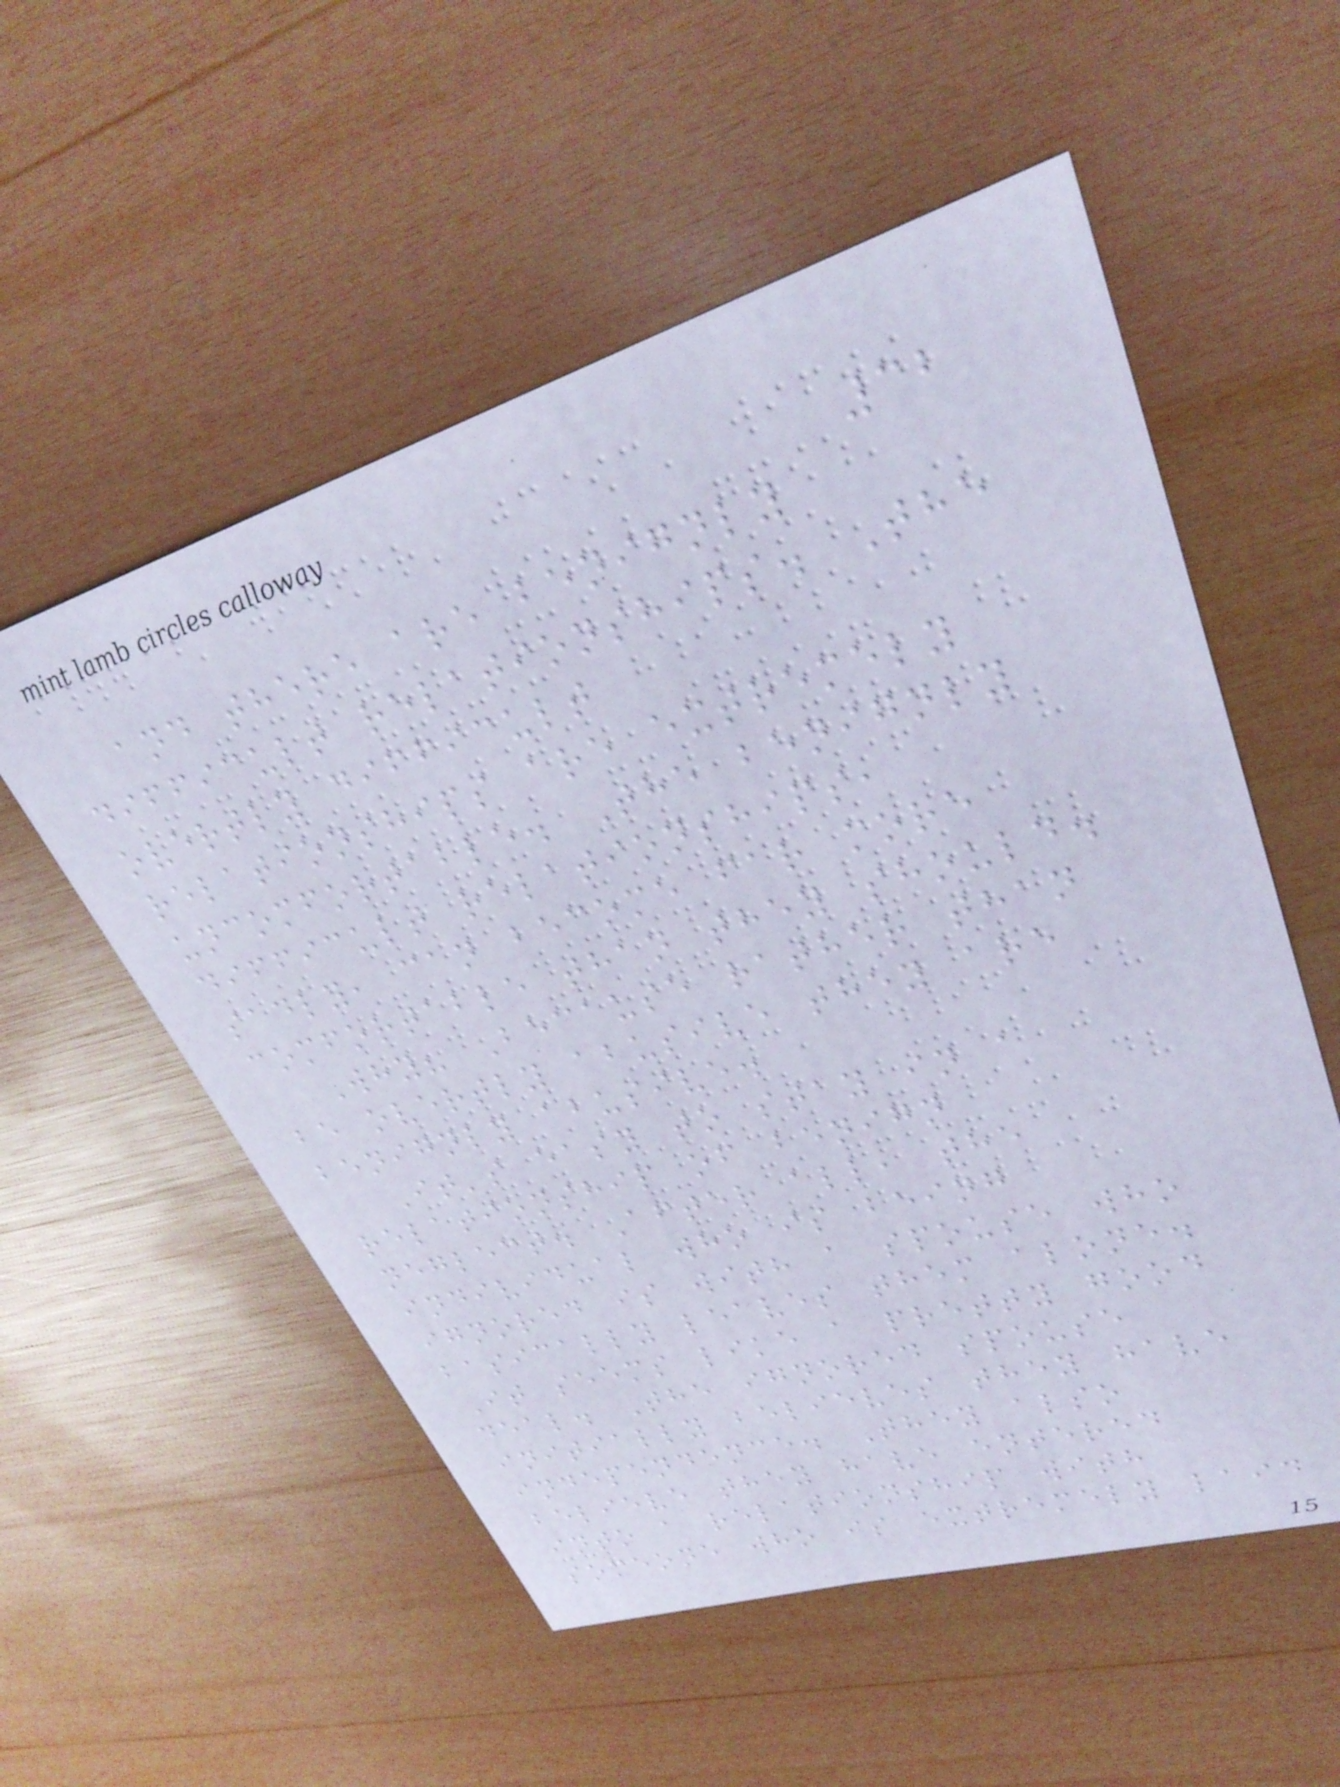32
and there are benignly
difficult relationships. The
overtly difficult
relationships are extremely
uncomfortable. The benignly
difficult relationships,
sadly, can become far more
comfortable than they should.
Why? Because rather than
be overtly abusive they are
benignly abusive.
It's easy to stay in a
relationship of benign
neglect. After all, the
individual who is being
ignored is with a spouse who
basically leaves them alone.
It seems like a pretty good
deal. The ignored spouse
initially believes they have
independence. They also
believe they have entered
into a relationship with
someone who is extremely laid
